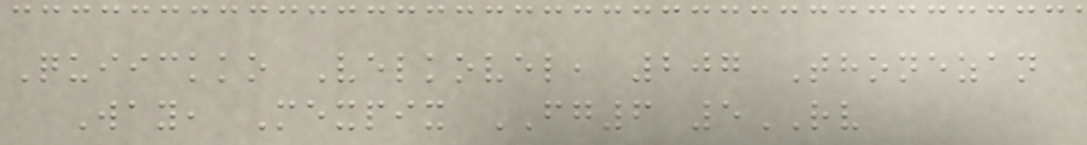Quiickko Velkovel, 207 Thonezan
Way, Mexpix FG6 5RV
